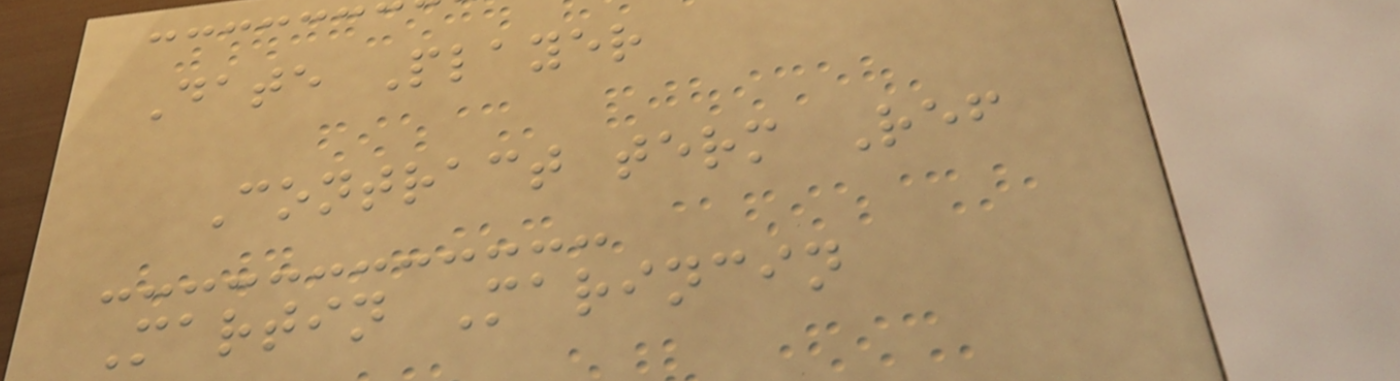Date Player
Contract term Ref
Martin Marincin
